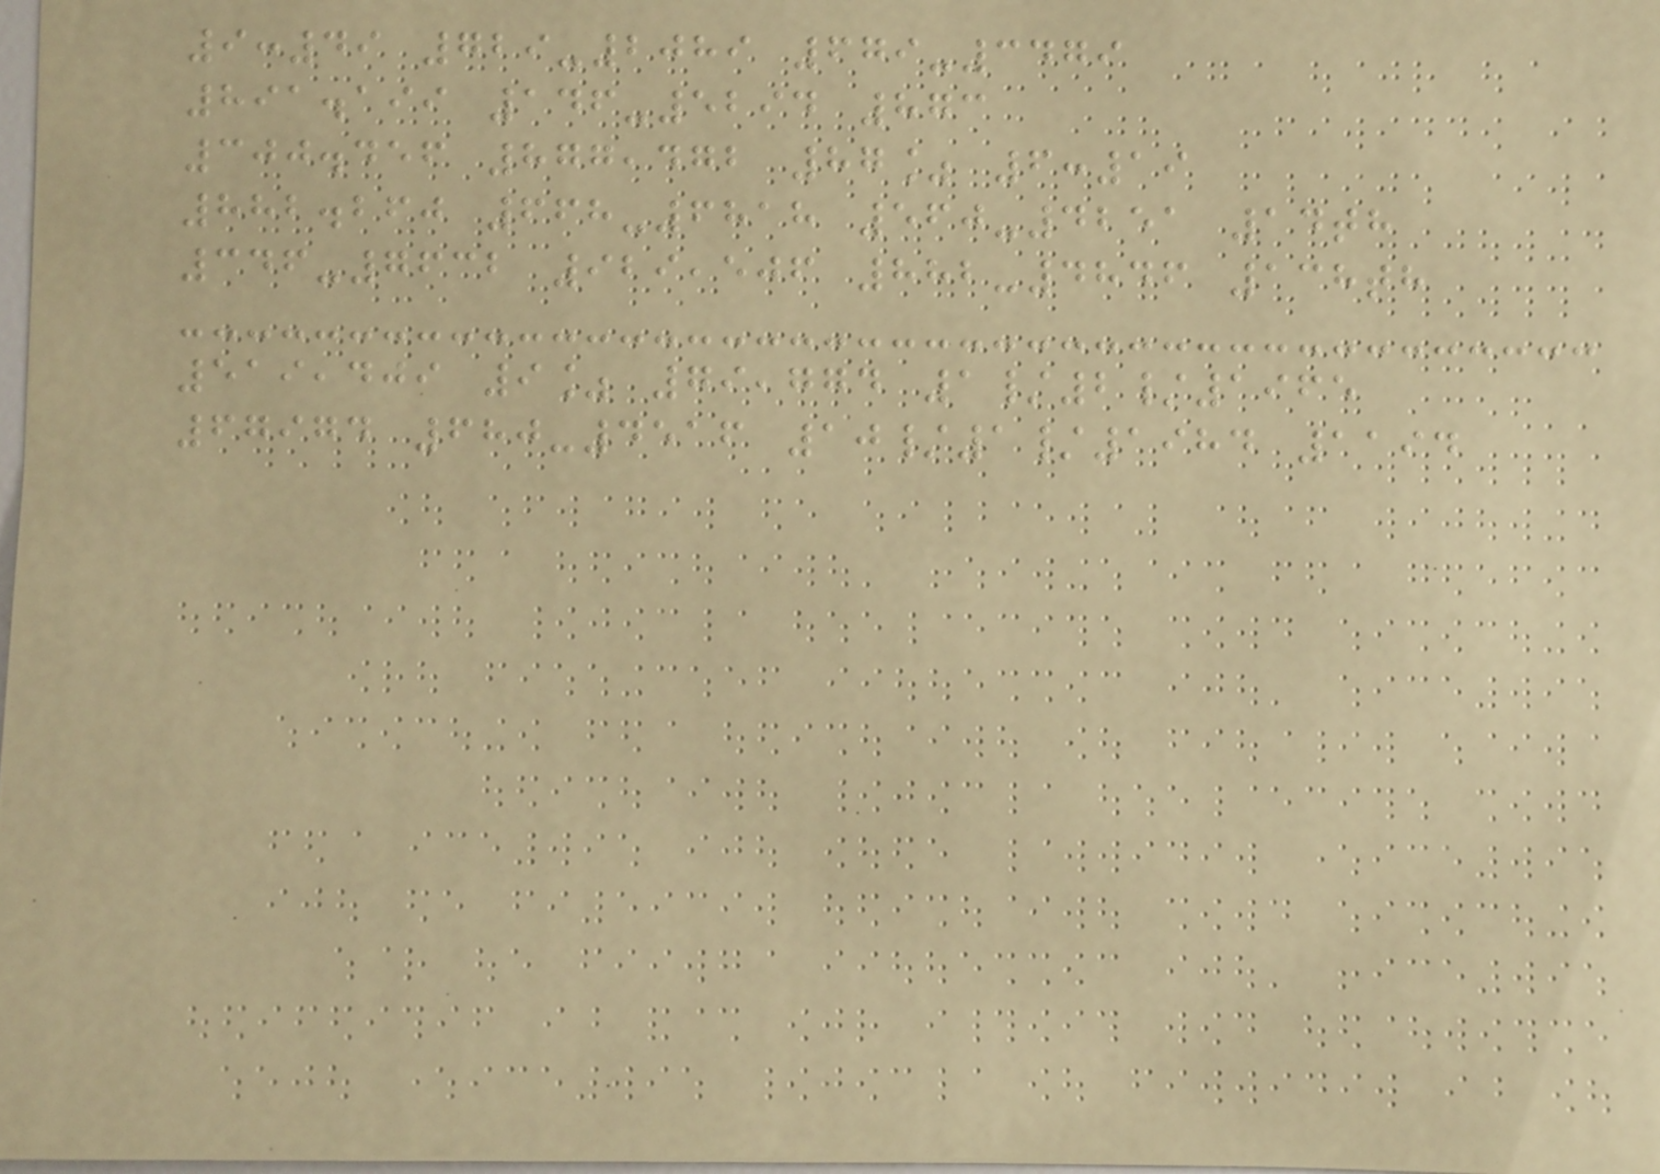9:49 729-2089 679-3479
891.199 146-5294 873
300.456 877,472 87% 6:19
882.260 668-6818 560-4251 14th
346-7632 929,506 882-4846 138th
519,409 9% 79,774 1/2/1965
67974 680-4516 10/1/1984 1194
